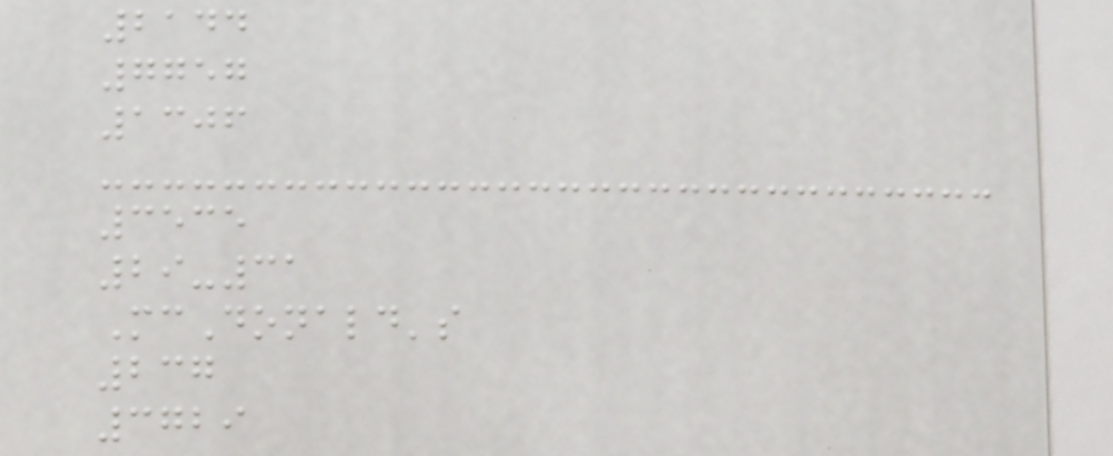2144
7757
1306
3535
29-31
McDonald's
237
3729
